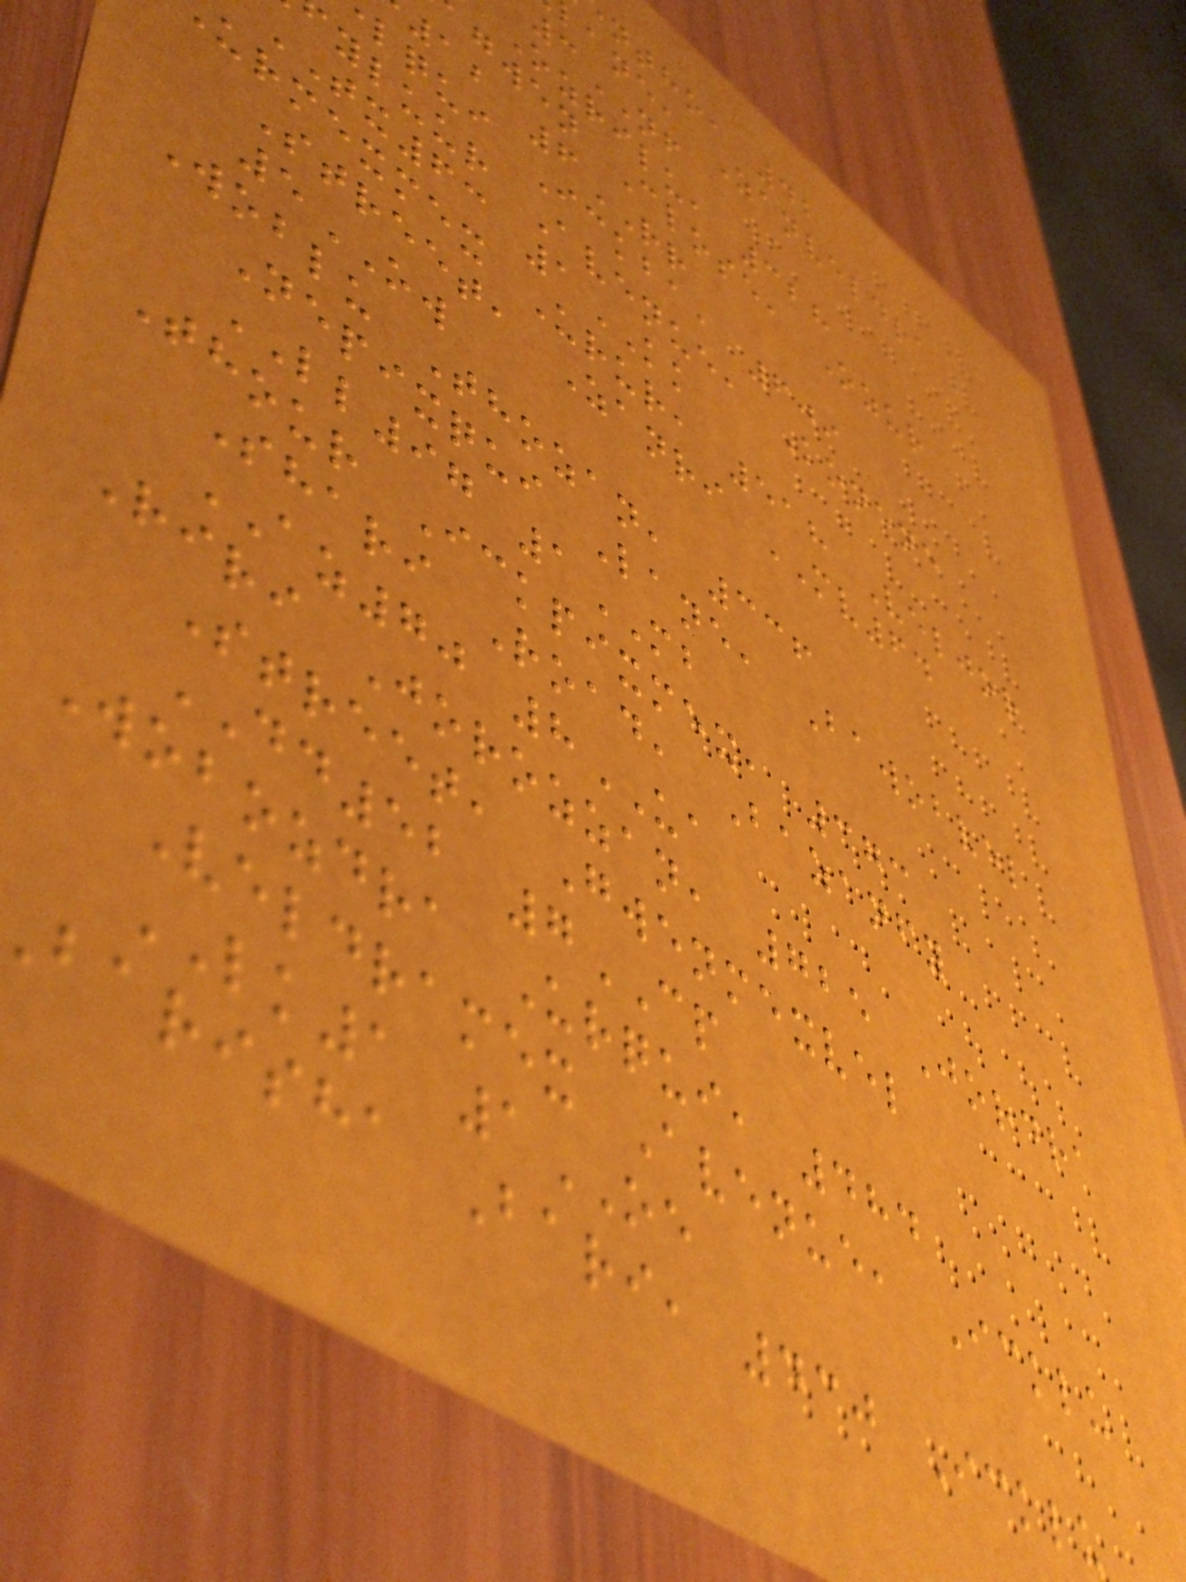ntho, 42
ane, Zanveldra
3NF
Ozrilu, 328
gwen Close, Ozur
12 6RR
lqui Ickba, 609
yluur Avenue, Konene
TX63 1KK
urmexmex Urur, 518 Veljor
Street, Zanri MV64
5OW
Woblu Thozan, 336
Nepixqui Lane, Bawobvel
LL97 1MB
Thour Ickpixmex, 373
Shari Road, Bazanfy
AZ70 8UA
Riri Jorozzan, 725 Jordra
Street, Gwenmexvel
DD52 7CP
Wobozdra Urqui, 484
Veldramex Avenue, Icklu
LK1 1OE
barisha Bari, 430 Icklu
